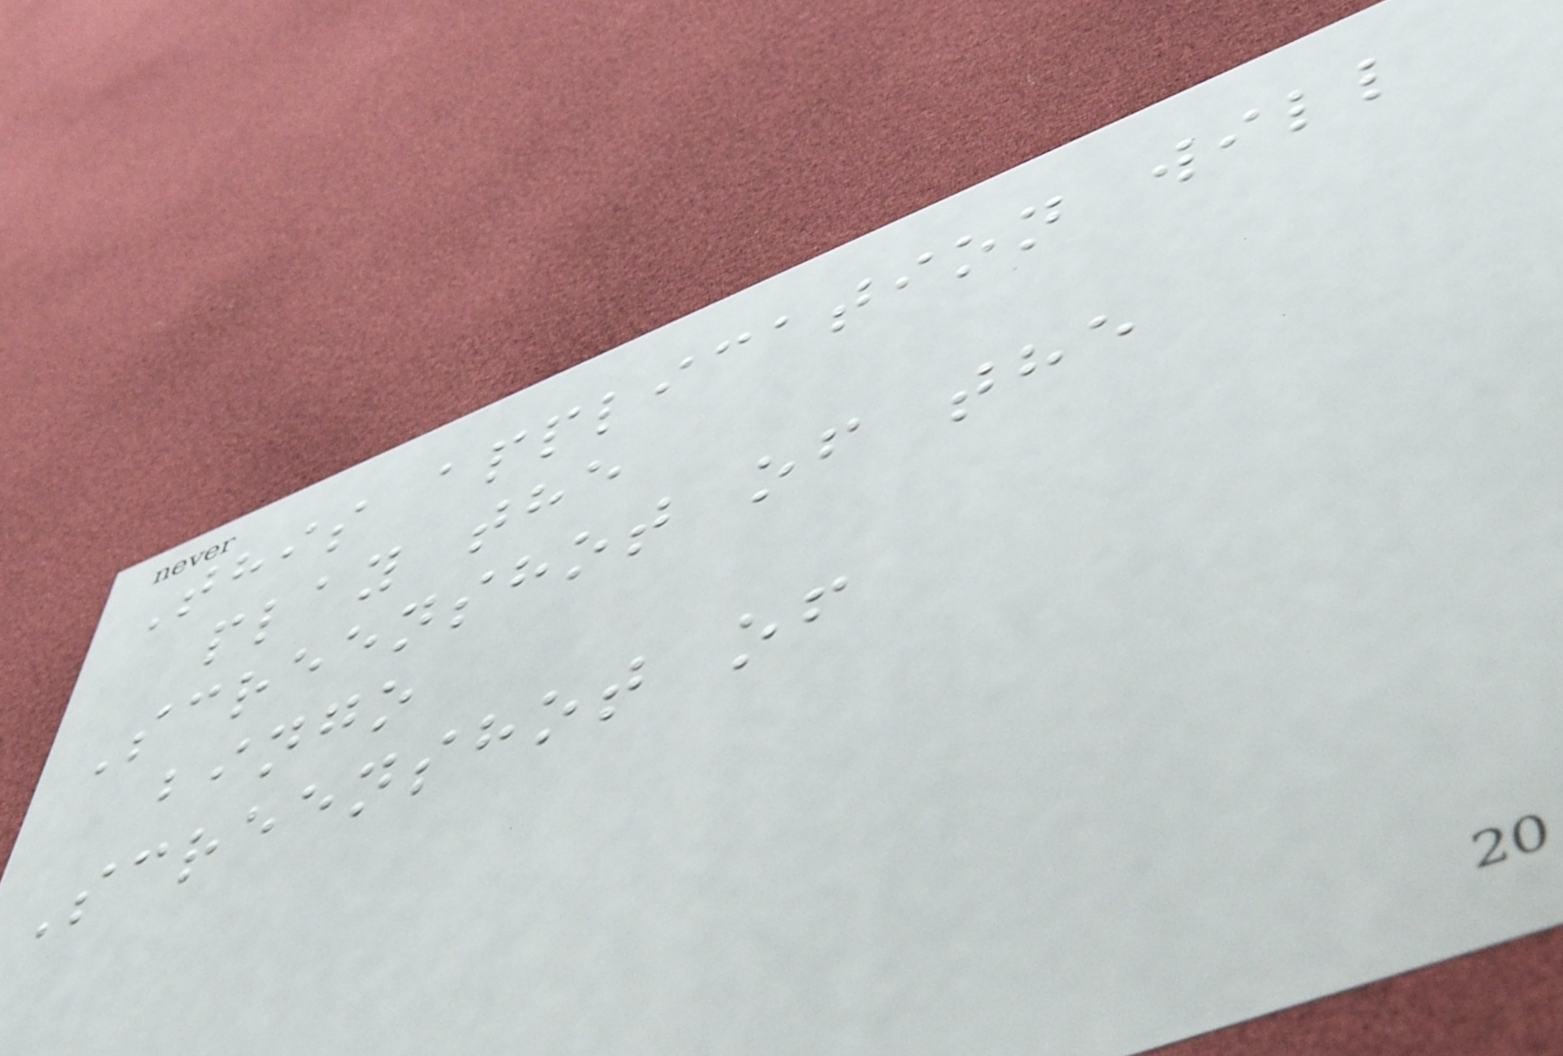This application will
play the
Screenshot of the
bingo
Screenshot of
